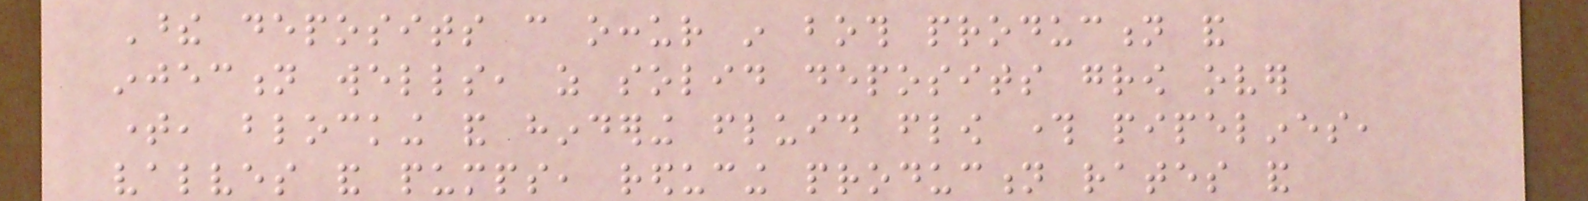These deposits can occur in both production and
injection wells, as solid deposits grow over
time, blocking and hindering fluid flow through pipelines,
valves and pumps, reducing production rates and
